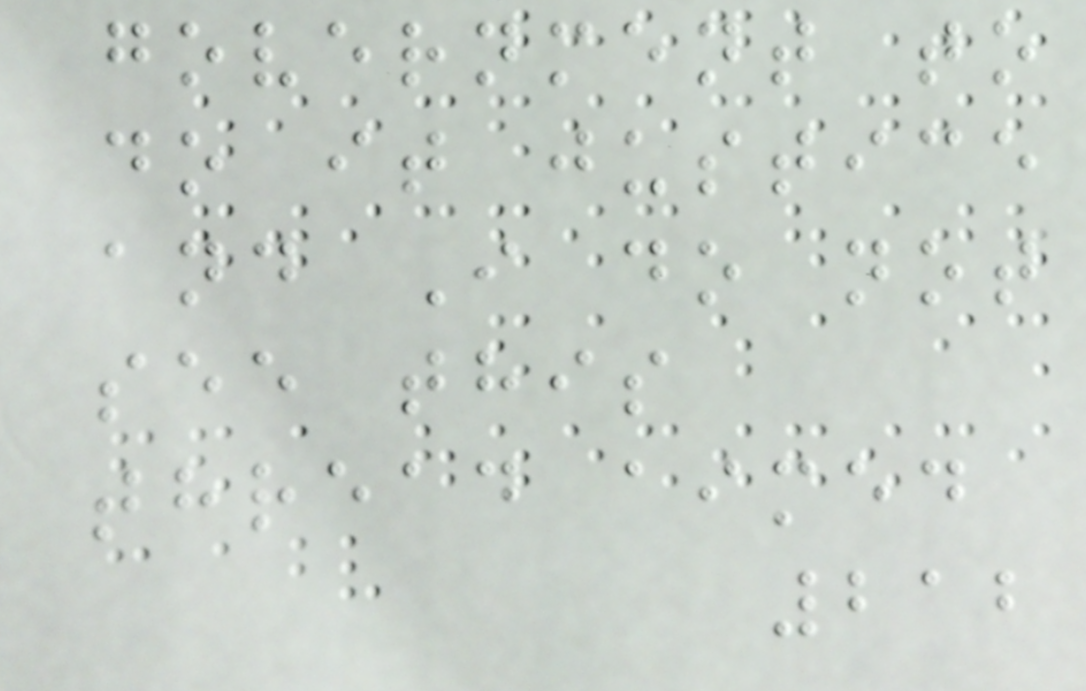government to
do it justice
and I do not
see this
thread aimed
212
